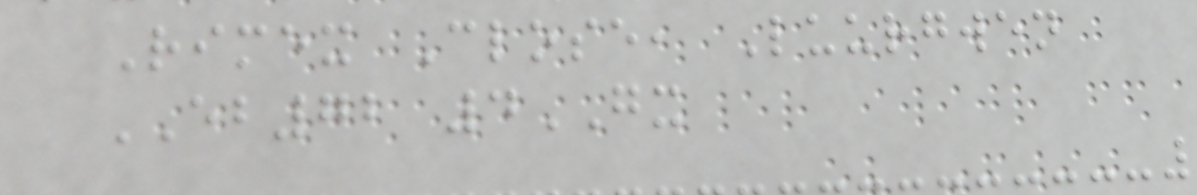Rimex Close, Luurgwen
EB72 4GX
